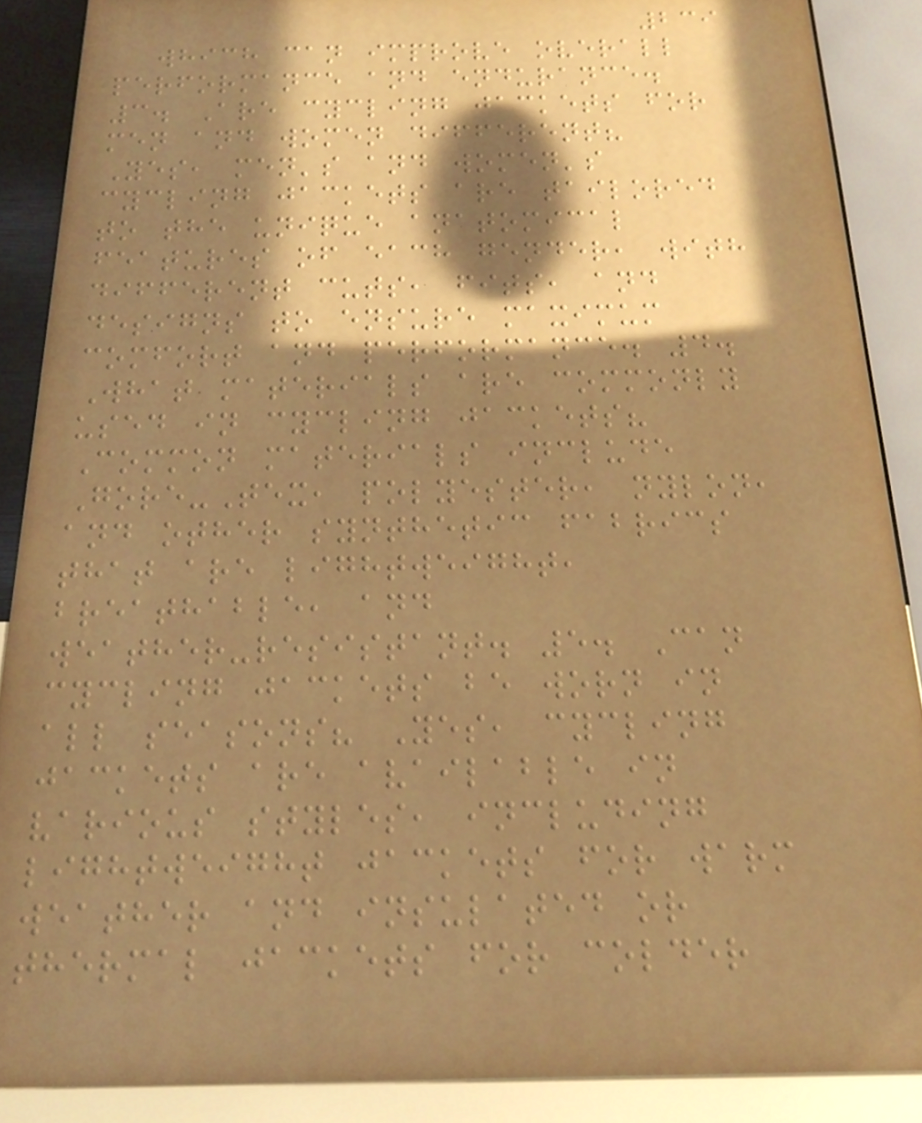239
which can improve overall
performance and endurance.
3. Are cycling jackets for
men and women different?
Yes, men's and women's
cycling jackets are tailored
to the unique anatomical
features of each gender, with
different cuts, fits, and
designs to ensure maximum
comfort and performance. 4.
What materials are commonly
used in cycling jackets?
Common materials include
Gore-Tex, polyester, nylon,
and other synthetic fabrics
that are lightweight,
breathable, and
weather-resistant. 5. Can
cycling jackets be worn in
all seasons? Yes, cycling
jackets are available in
various styles, including
lightweight jackets for warm
weather and insulated or
thermal jackets for colder
